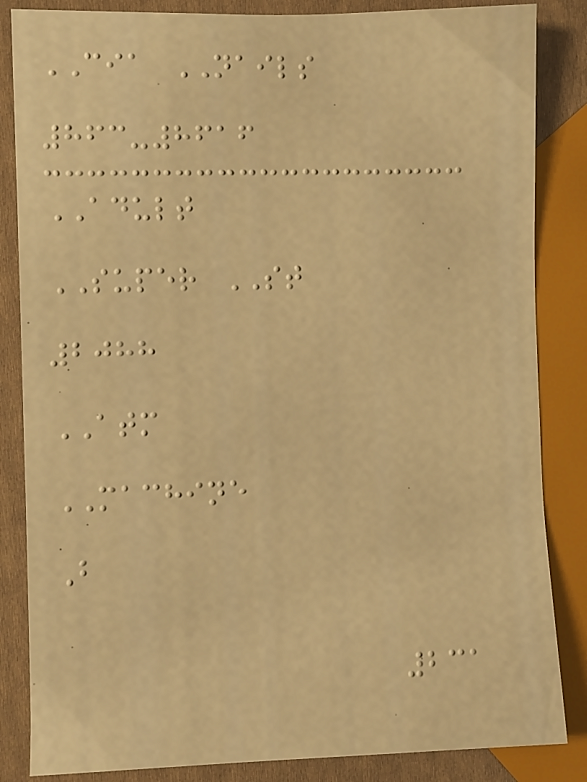CIA NAILS
863-8616
ADULT
SUPER ST
2088
ATM
MACHINE
B
231
